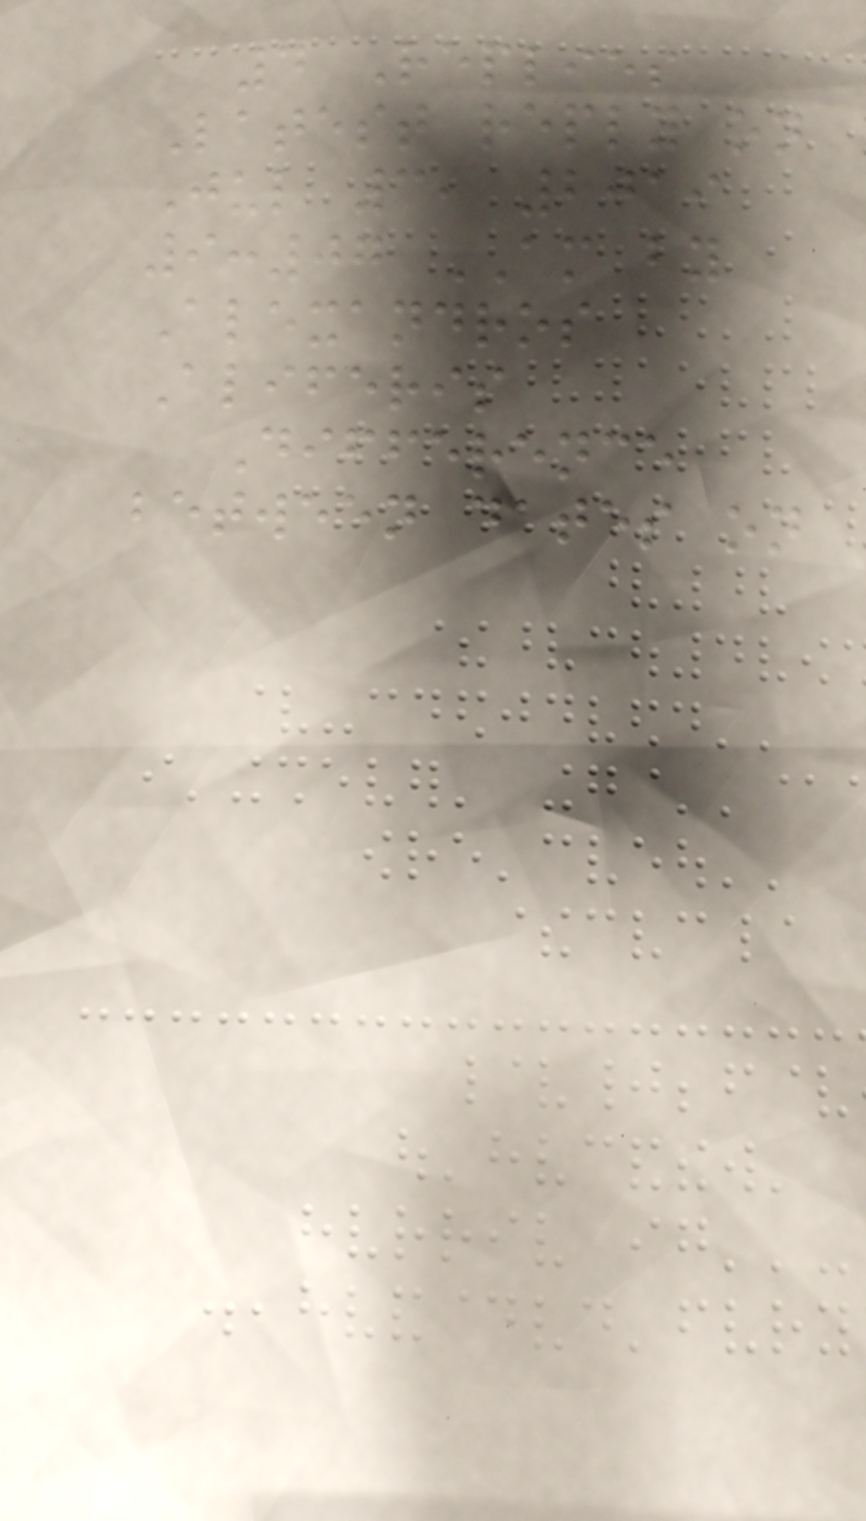4 Replies
Latest reply on
Jul 3, 2019
9:07 AM by
Alexandros
Aliferis
Difference
between dates on
